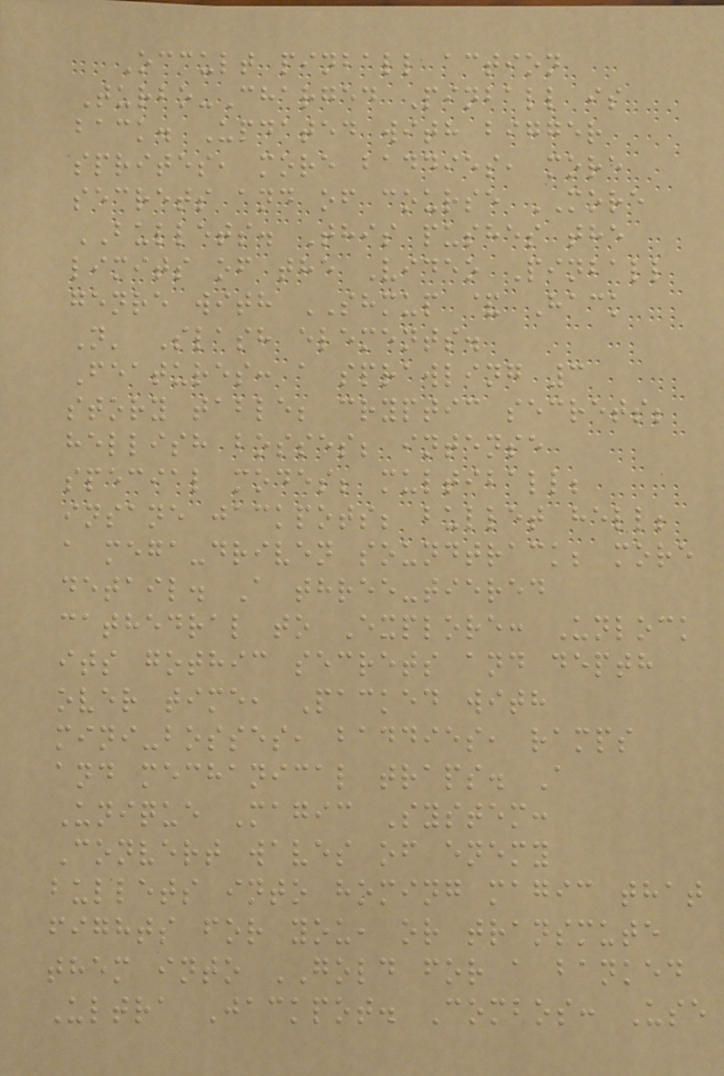Occult pinball action
Turbo-Charged Pinball is
back. Updated with bigger
sprites, more baddies, more
secrets and of course MORE
BULLETS. This pushes the
limits of the Video Pinball
genre with SHMUP & Hack
N' Slash elements.
Features: a sprawling 3
story table; cryptic secrets;
hellish bosses; intense
special modes; multiball;
insane jackpots; bullet hell;
a mega-driven soundtrack; more
detail. A three-tiered
cathedral to Explore: Unlock
its gothic secrets and depth
over time, Packed with
mini-bosses, baddies, ramps
and mechanical traps. A
Unique Magic System:
Convert waves of enemy
bullets into homing magic that
fights for you, or transmute
them into GOLD for a banked
Ultra Jackpot. Combos: Use
